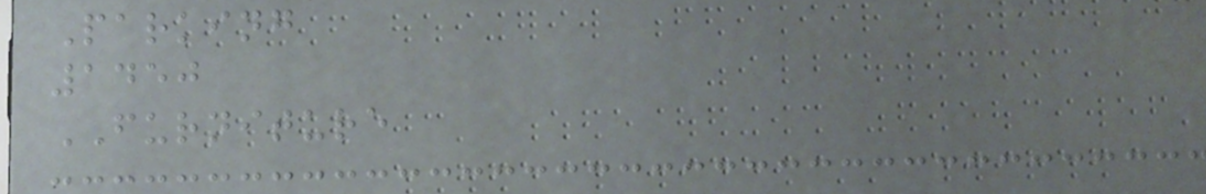Parking
1450
FURNITURE
